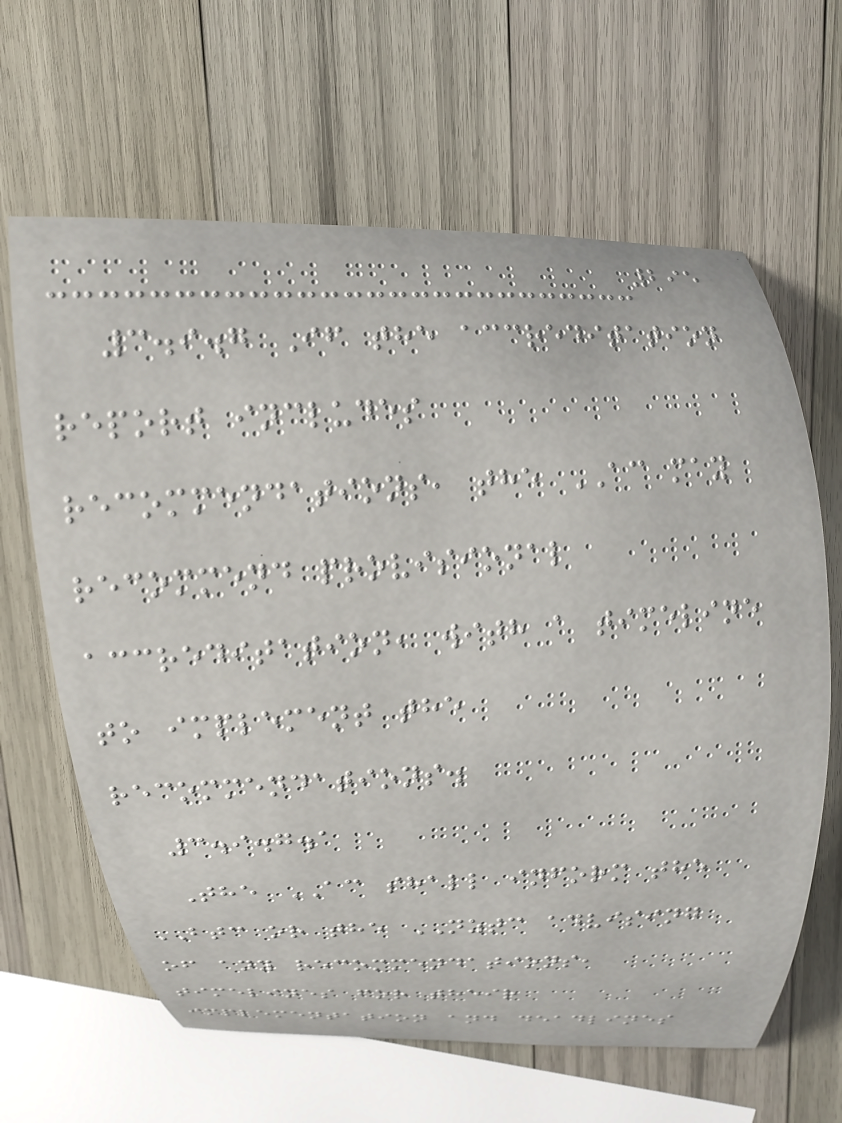295
3.9.7 If the accreditation
report includes
recommendations, the AC may
recommend provisional
accreditation, with a timeline
to implement the
recommendations.
3.9.7.1
The AC shall inform the
BTC or the NZTC advising
of any recommendations,
timelines for their
implementation and deadlines
